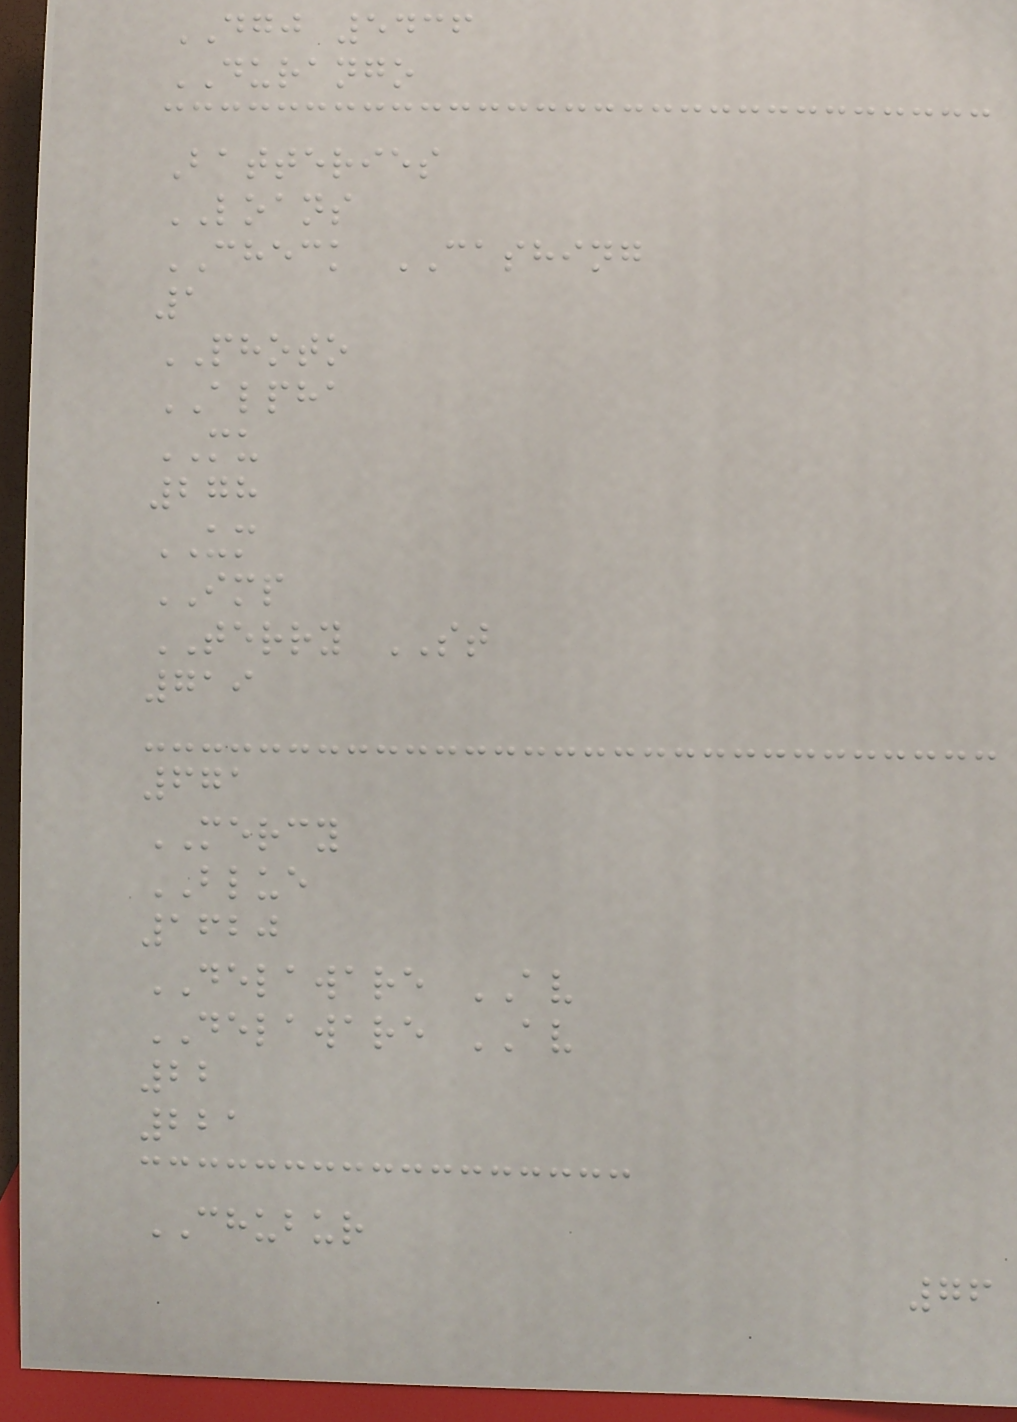DGJ 5436
DURANGO
Batteries
LOANS
CHECK CASHING
1
PHOTO
ALPHA
MU
278
UM
IMP
TERRY ST
719
671
MERCY
BLUE
1620
DELAWARE AV
DELAWARE AV
22
221
CHUBUR
76
